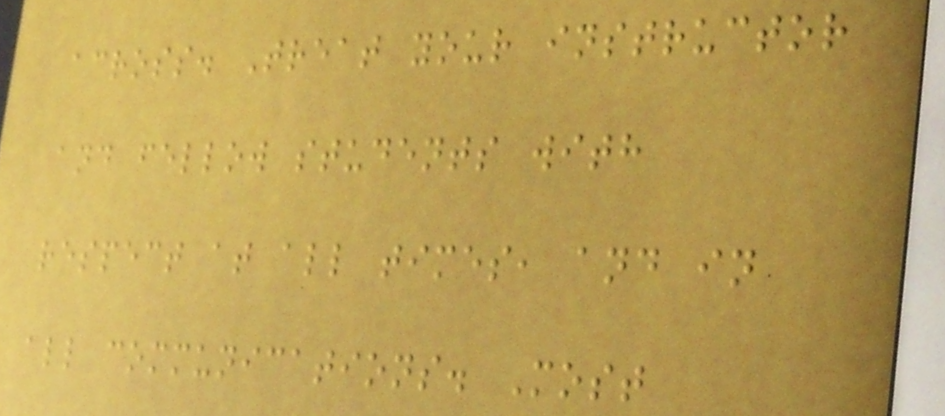across. Treat your instructor
and fellow students with
respect at all times, and in
all communications. Most
